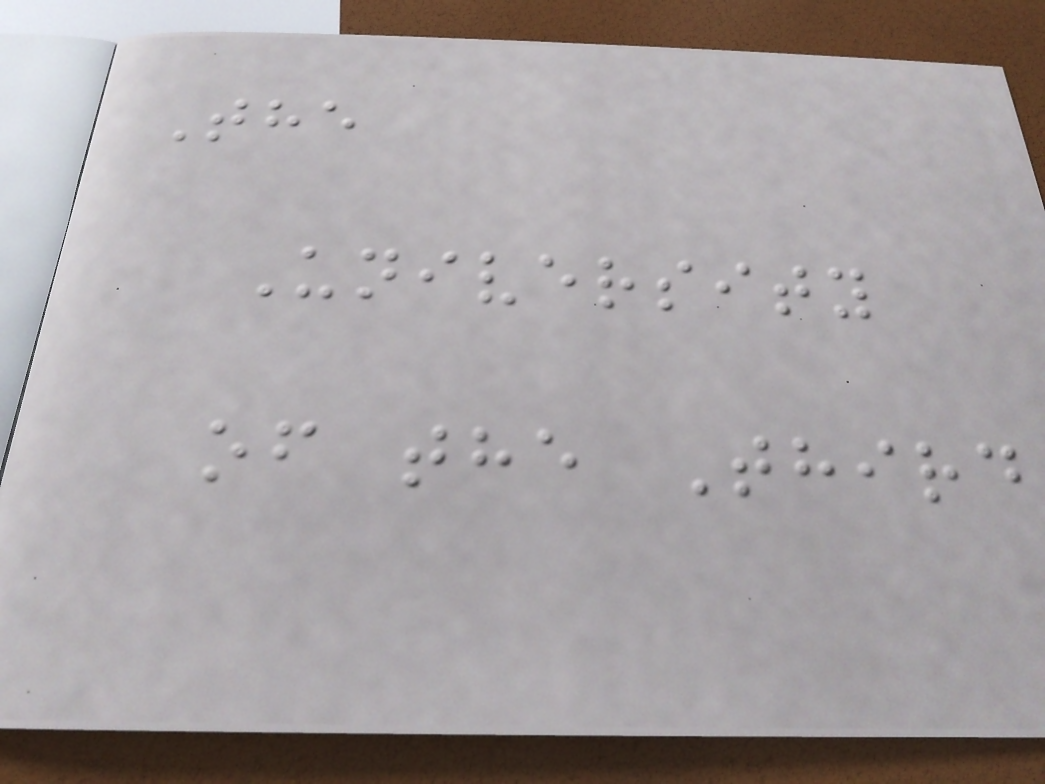The
University
of the Third
